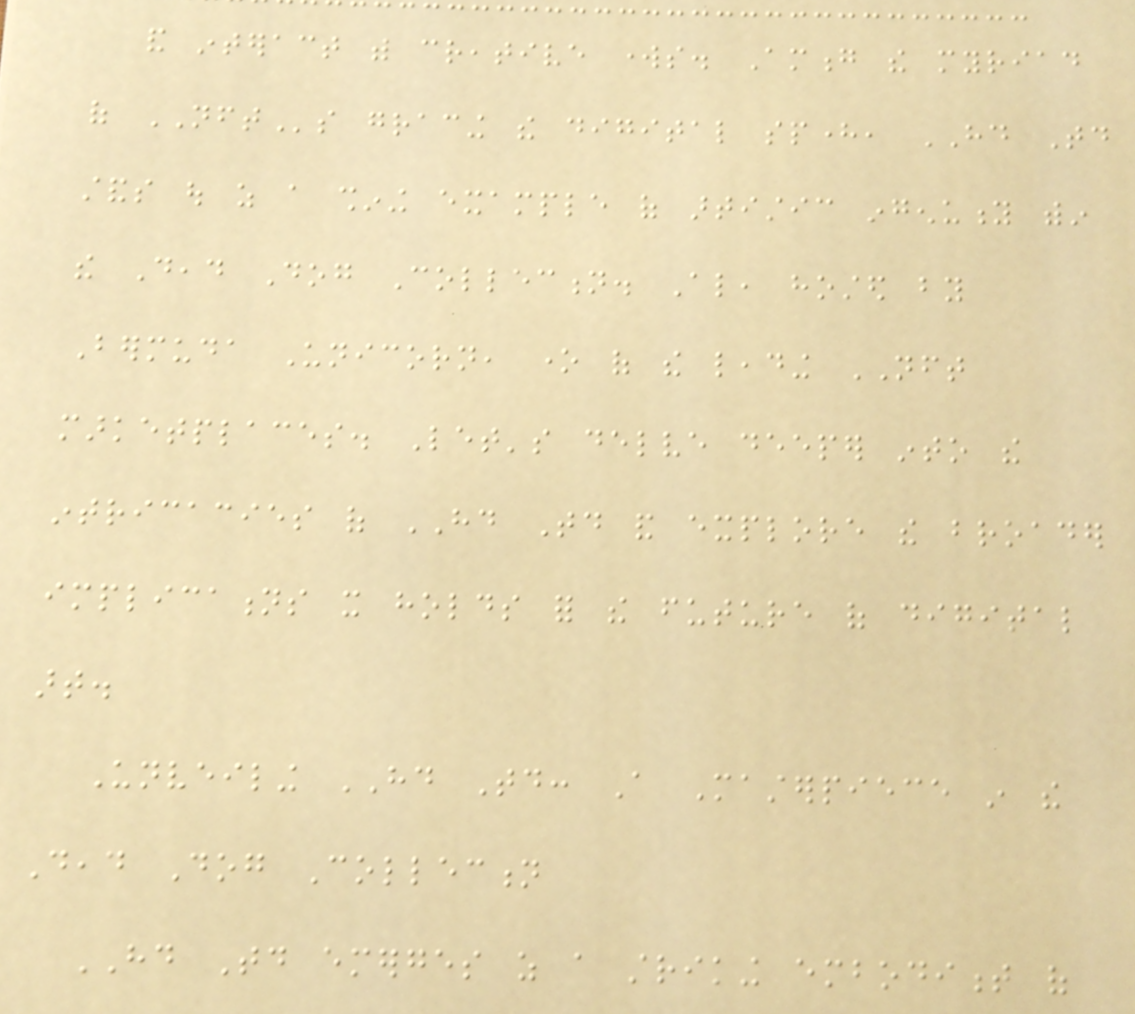and interact with creative works. Among the myriad
of NFTs gracing the digital sphere, HD Today
stands out as a shining example of artistic ingenuity within
the Dead Dog Collection. Also, hosted by
Bermuda Unicorn, one of the leading NFT
marketplaces. Let's delve deeper into the
intricacies of HD Today and explore the broader
implications it holds for the future of digital
art.
Unveiling HD Today: A Masterpiece in the
Dead Dog Collection
HD Today emerges as a striking embodiment of
